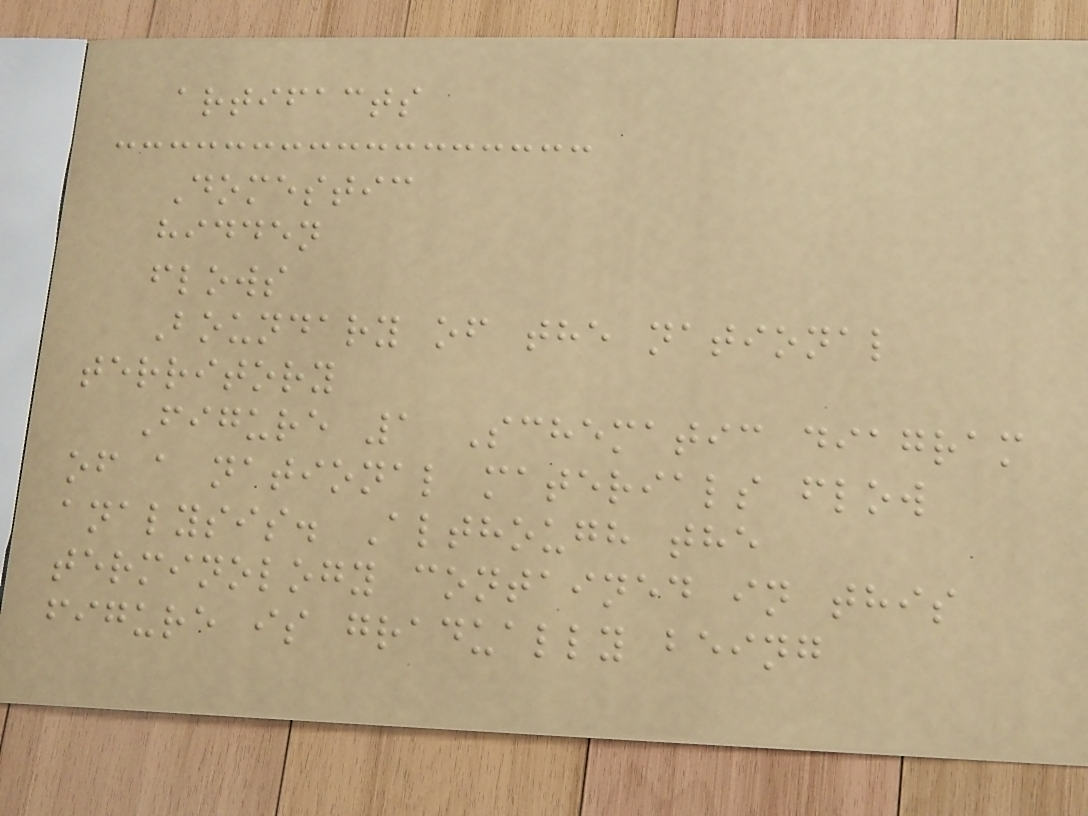artifacts
Domestic
hidden
flows
Boundary of the national
territory
Figure 1 Schematic diagram
of a national materials flow
analysis. Although the
terminology contained in this
figure is gradually being
